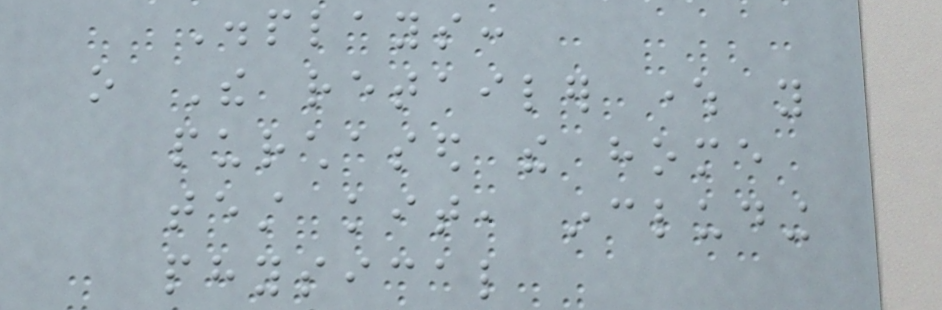Displays:
o The retailer where you
purchased the home
test kit, including
physical
